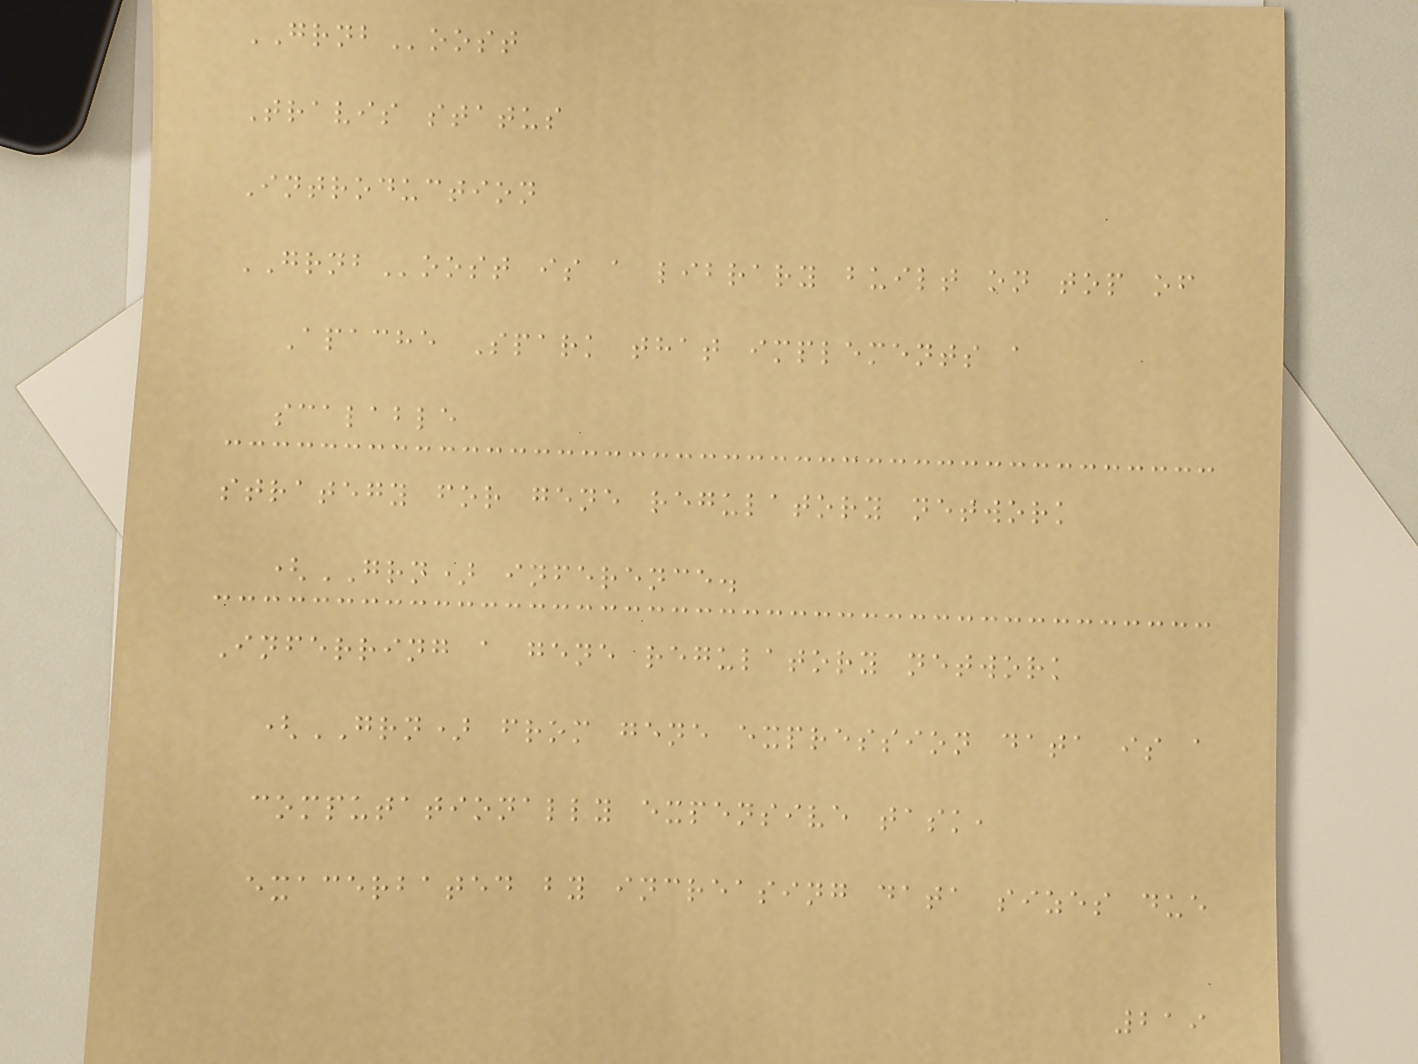GRNBoost
Travis status
Introduction
GRNBoost is a library built on top of
Apache Spark that implements a
scalable
strategy for gene regulatory network
(GRN) inference.
Inferring a gene regulatory network
(GRN) from gene expression data is a
computationally expensive task,
exacerbated by increasing data sizes due
219
